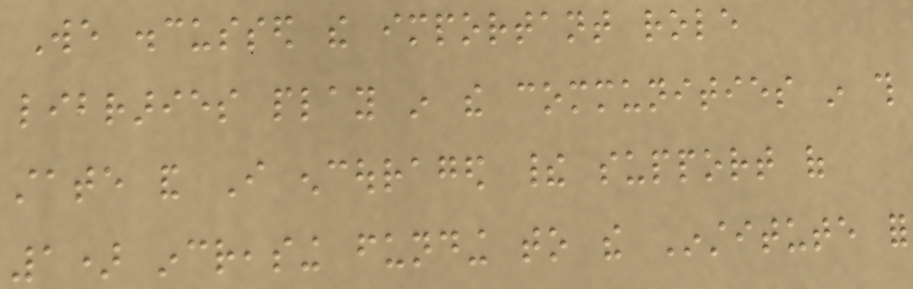We discussed the important role
libraries play in the communities in this
state and I encouraged their support of
1) increasing funding to the Institute for
